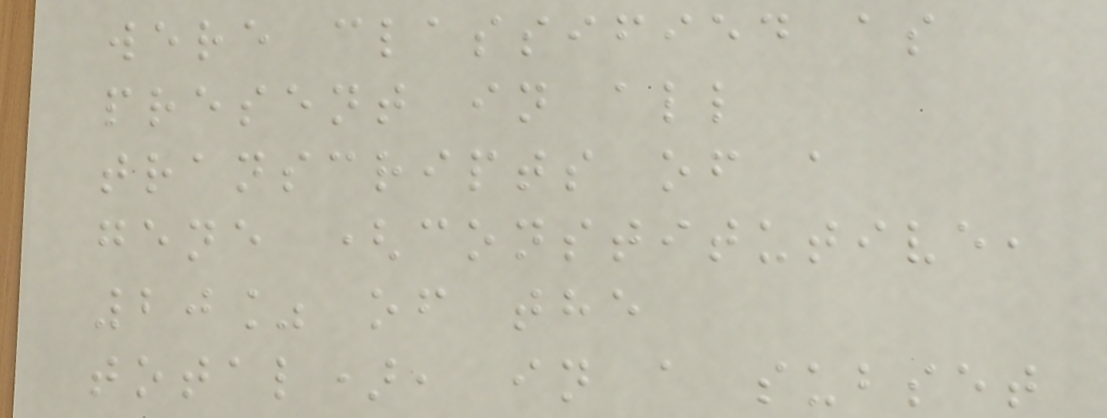were classified as
present in all
transcripts of a
gene (constitutive,
20% of the
total), in a subset
